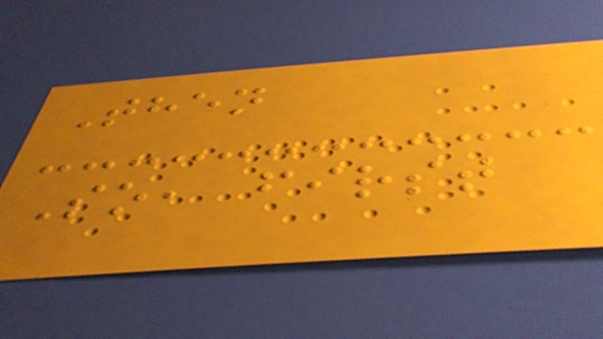Then
So, first
